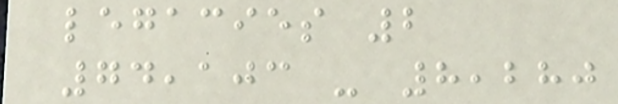legacies 2
74,103 - 8,280
